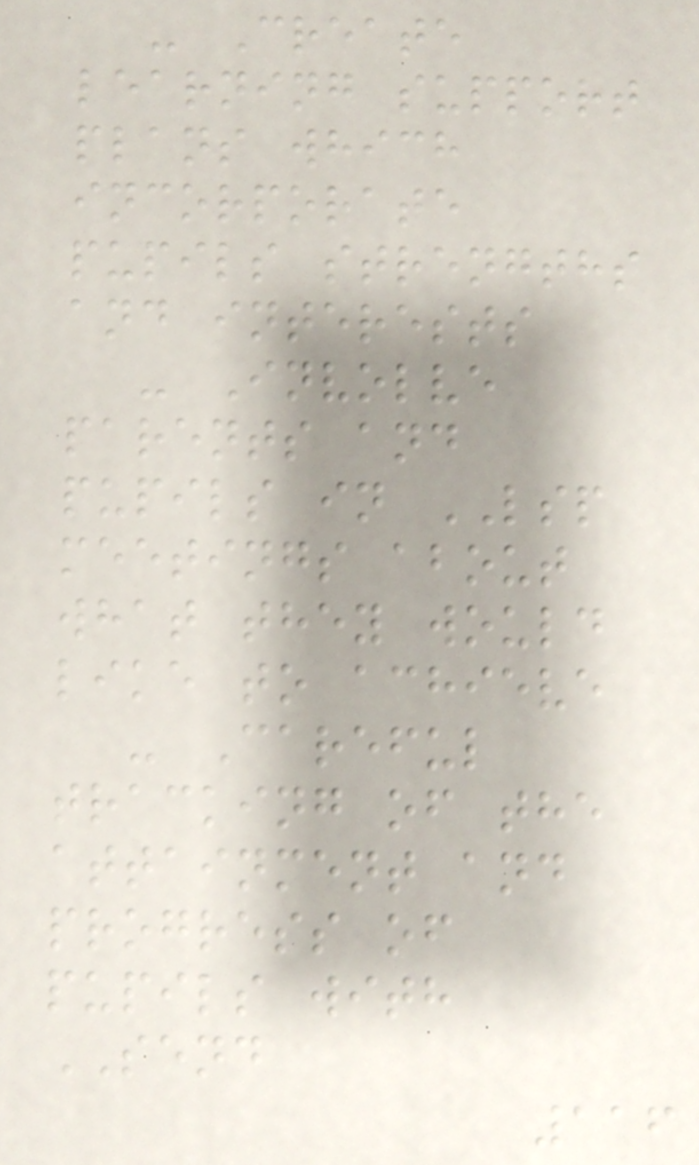- Create
learning support
plans which
incorporate
pupils strengths
and interests
- Involve
parents and
pupils in LSP
meetings about
what they would
like to achieve
- Careful
tracking of the
attainment and
progress of
pupils with
SEND
116
